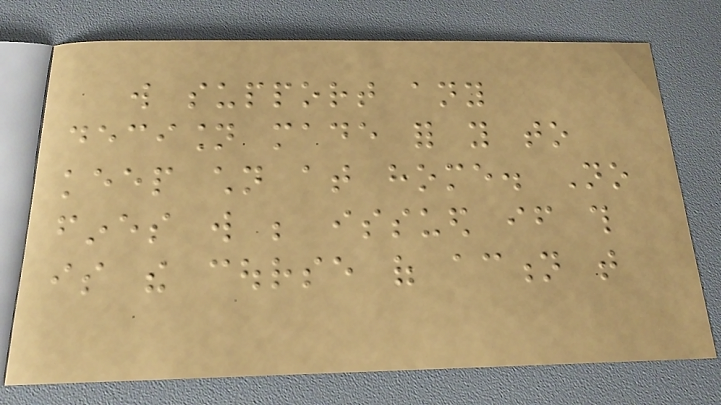will support any
decision made for you to
keep children at home. No
fines will be issued if this
is the course of action that
